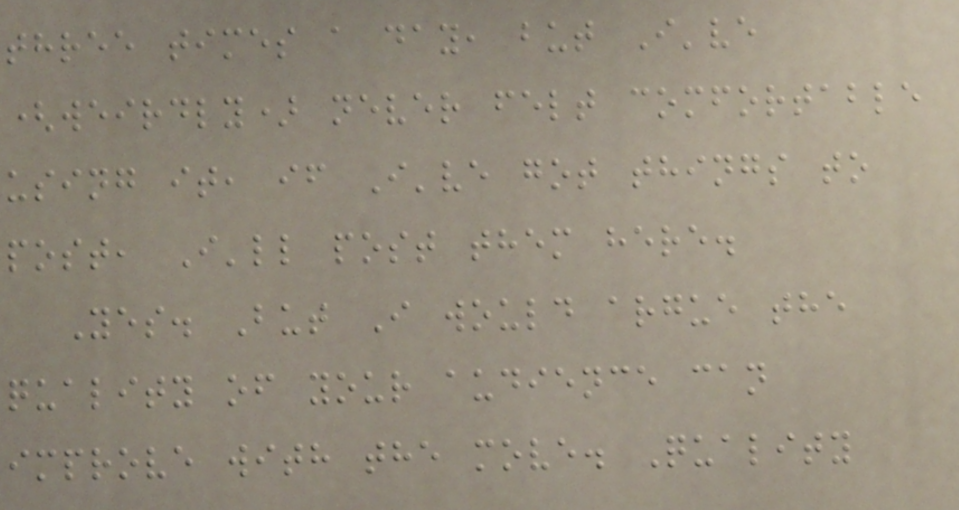three times a day, but I've
(weirdly) never felt comfortable
using it, if I've got things to
post, I'll post them here.
Yes. But I would argue the
quality of your audience can
improve with the move. Quality
